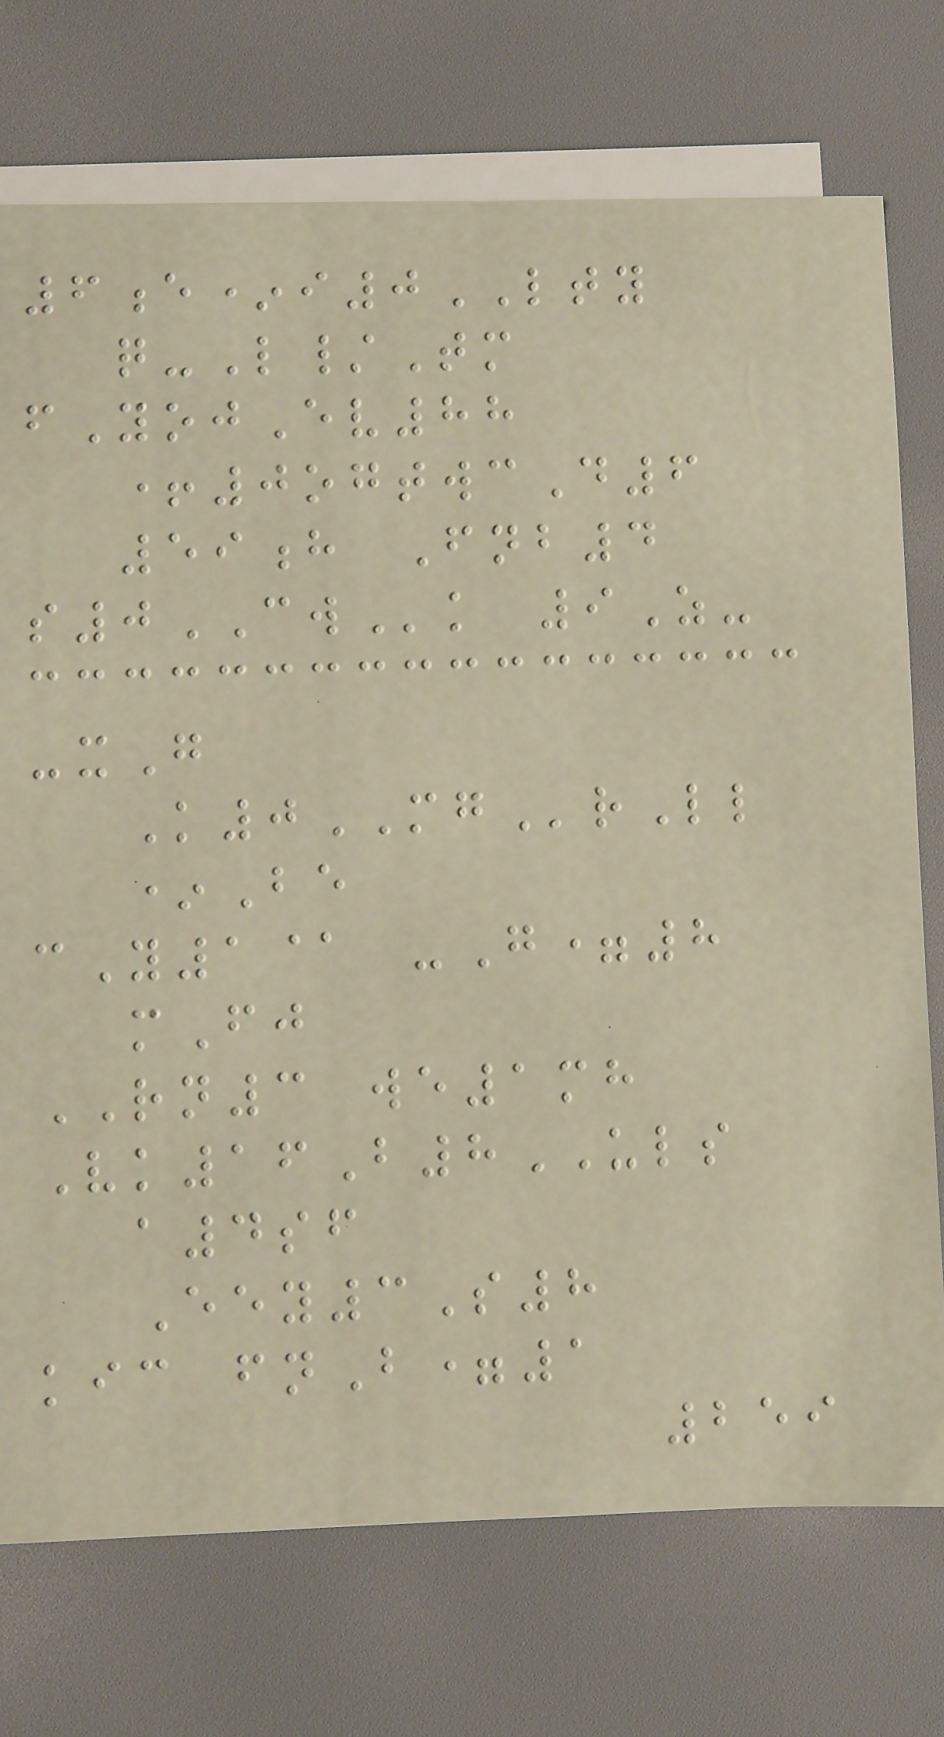6e*i0LTY
q-L/Tm
fYojEv88
+0ogtwcD6
59h Fnb4
s0CWk 9Z-
-xG
K0MGrLl
*Be
cY1@ -G=8
mFj
RN3 we1mh
Vk16B8ULS
a4sf
Eey3S8
kic fnB=1
259
